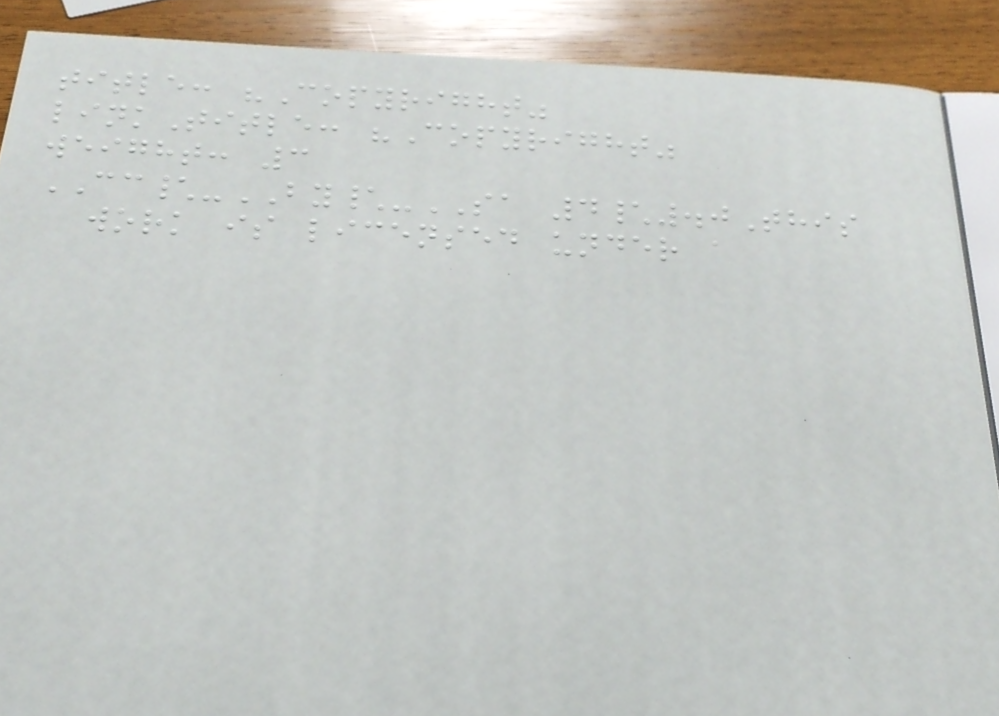title: "Copyright"
linkTitle: "Copyright"
weight: 3
CC\-BY\-SA 4\.0This
work is licensed under a
